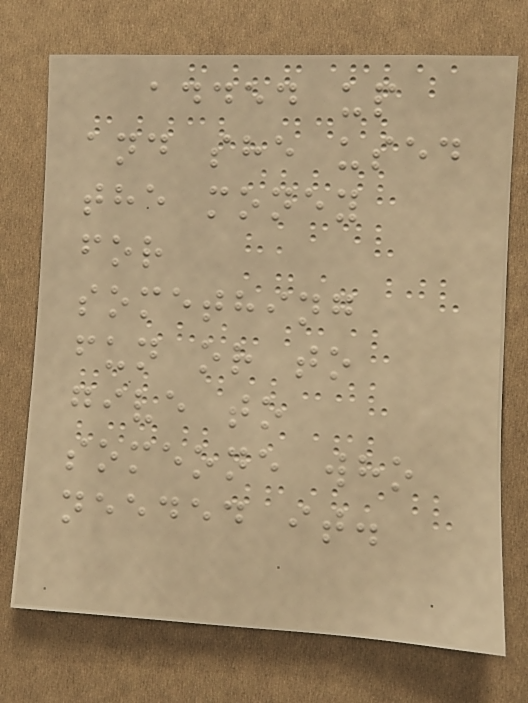added up
and she used
the money
for
something
fun or to
give to
someone who
needed it.
